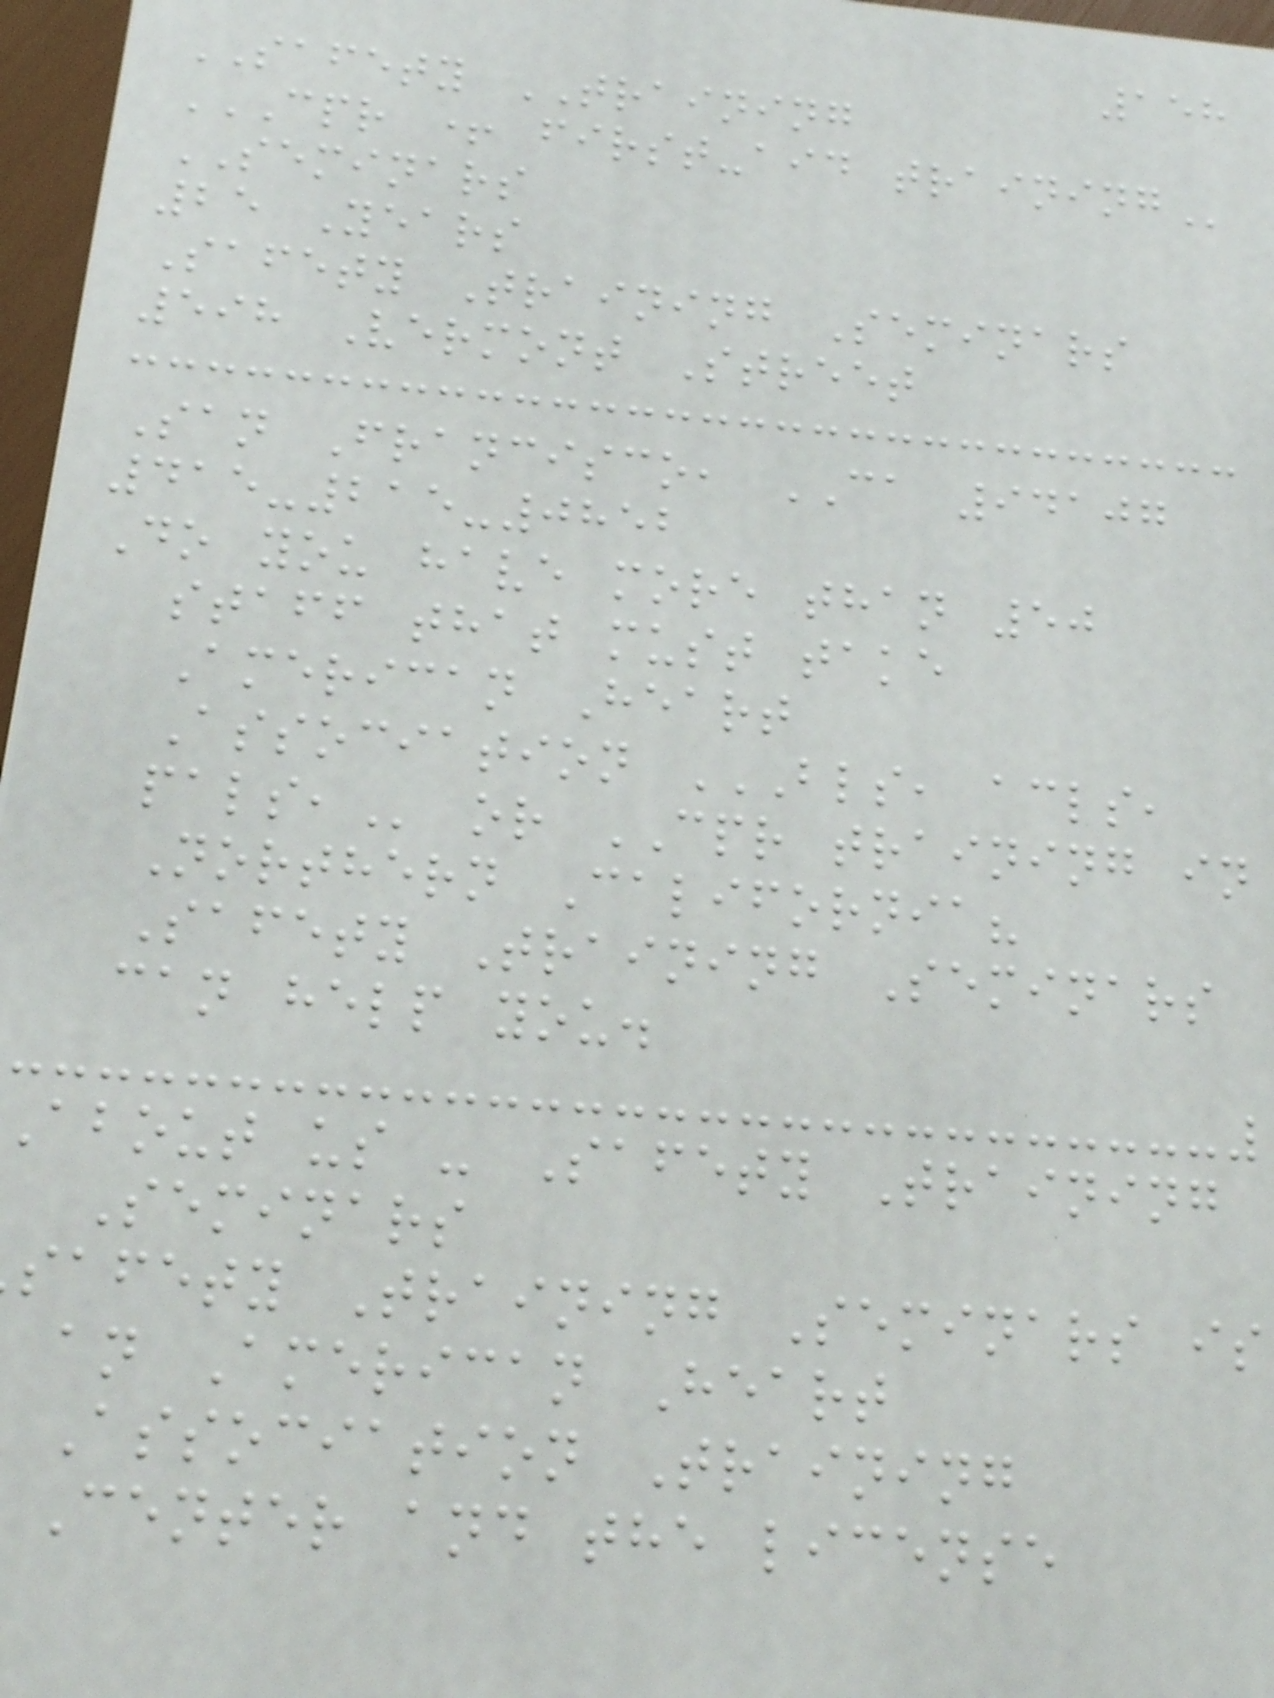158
SAFETY TRAINING
CPR + FIRST-AID TRAINING
SEMINARS
25 Years
Safety Training Seminars
598 Vermont Street
San Francisco, CA 94107
415-215-0852
Do you have more than 50
staff that must take
American Heart
Association BLS, ACLS,
or CPR training in
Northern California?
Safety Training Seminars
can help you.
about us - Safety Training
Seminars
safety Training Seminars is
an American Heart
Association Training
Center and the license
